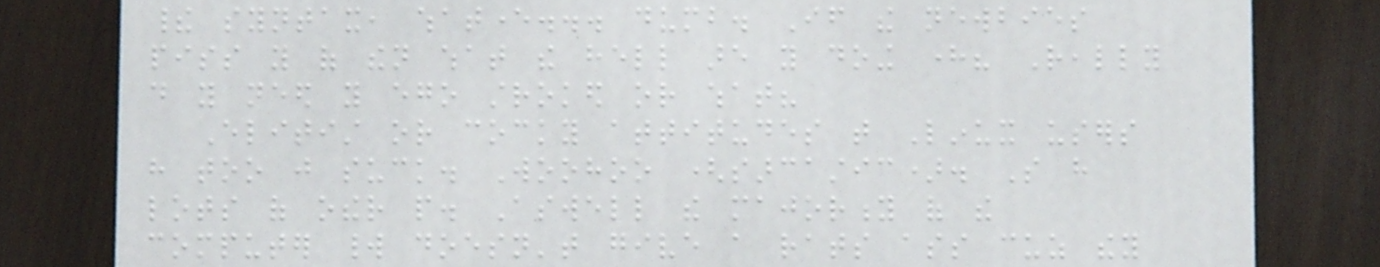their syntax, whatever... dumb. If the newbies
piss you of then what the hell are you doing here? Really
do you need you ego stroked or what?
Elitist or cocky attitudes that Linux users
have too just suck. Woohoo (sarcastic). So have
lots of other people. Aswell the majority of the
computer world doesn't give a rats ass cuz they
